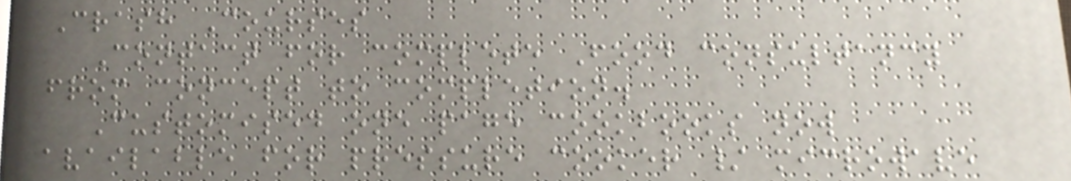Crash Courses
Contact for complete Food consultancy
from concept to completion.
Customised one page cookbooks now
available for pressure cooker / microwave
